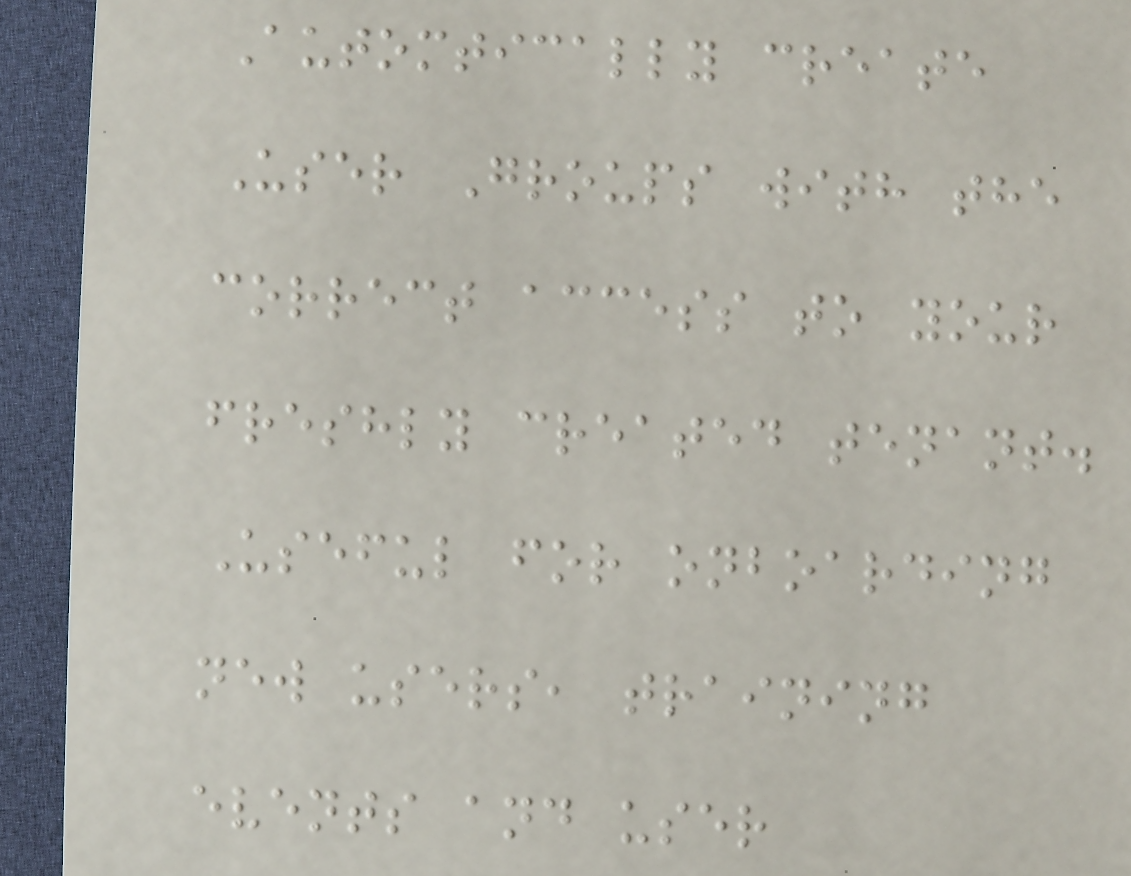Automtically create
User Groups with the
correct access to your
freshly created tenant.
Useful for onboarding
new users, training
events and user
